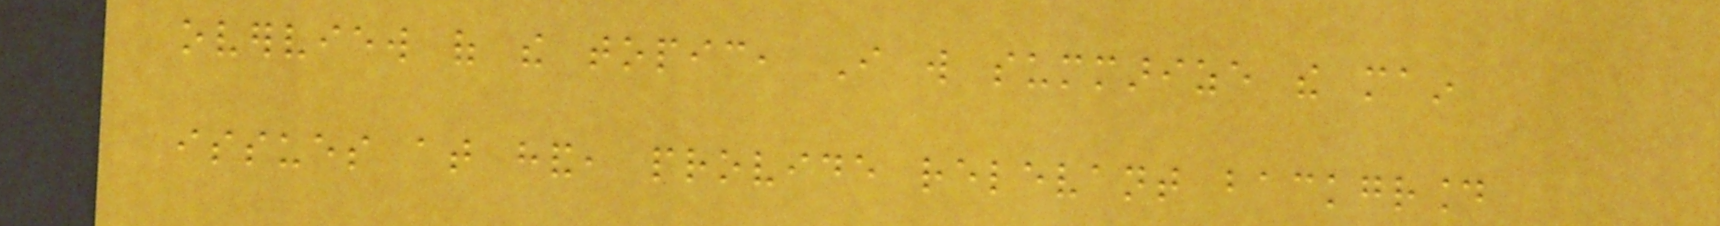overview of the topic, I will summarize the main
issues at hand, provide relevant background
